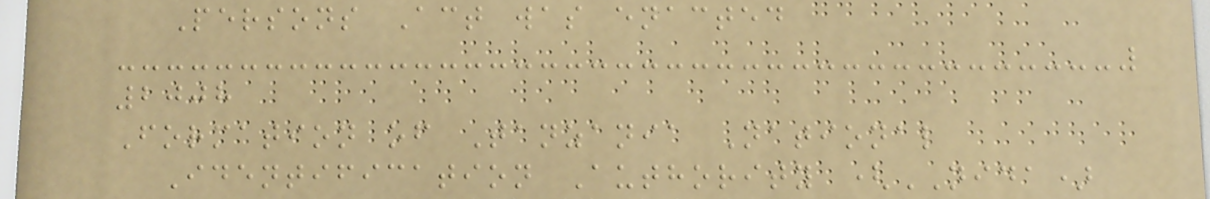Persons Act was enacted
2008
Formation of Tanzania National
Identification Authority (NIDA)
